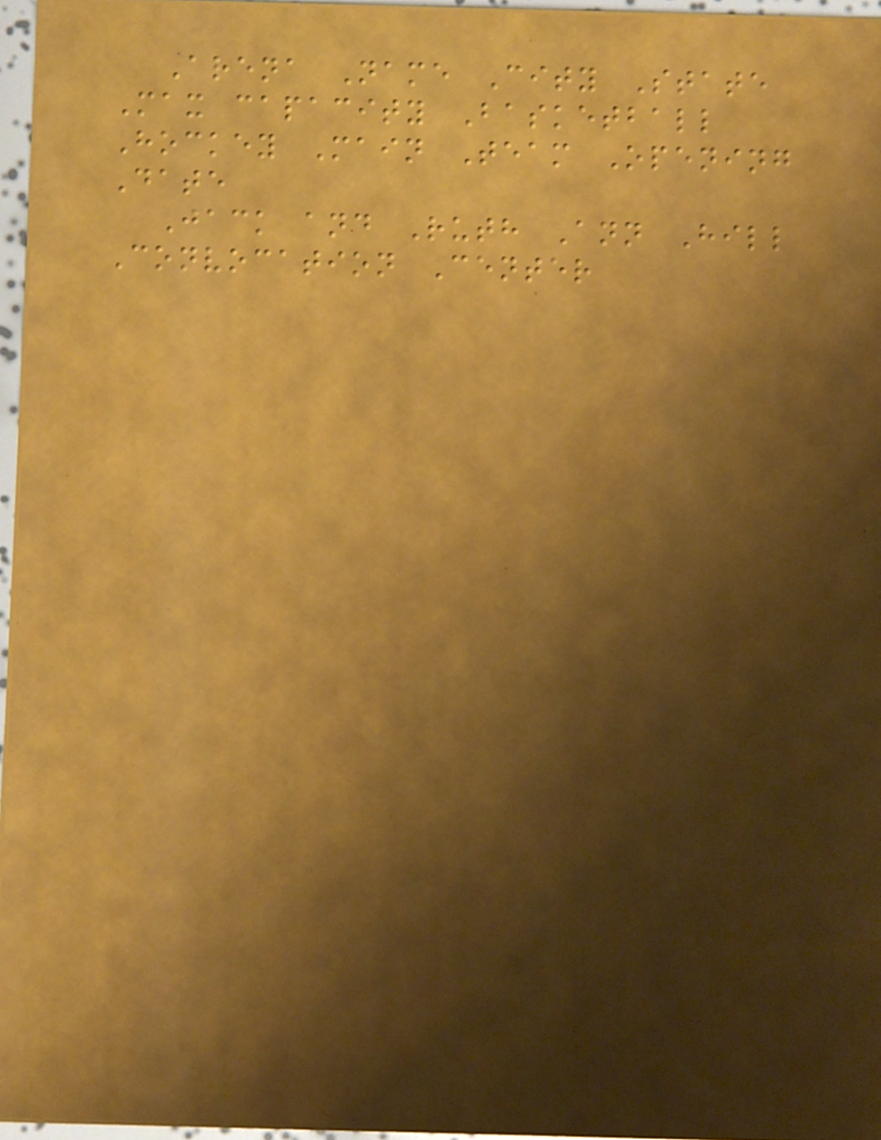Arena Name City State
Max capacity Basketball
Hockey Main Team Opening
Date
Jack and Ruth Ann Hill
Convocation Center
